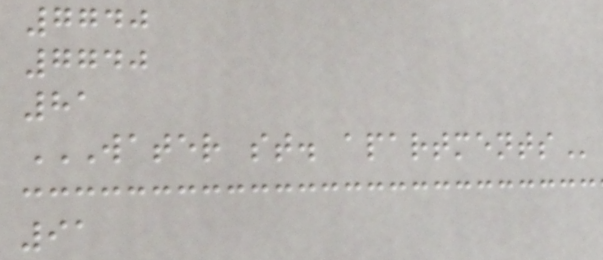7740
7740
81
WATER ST. APARTMENTS
91
